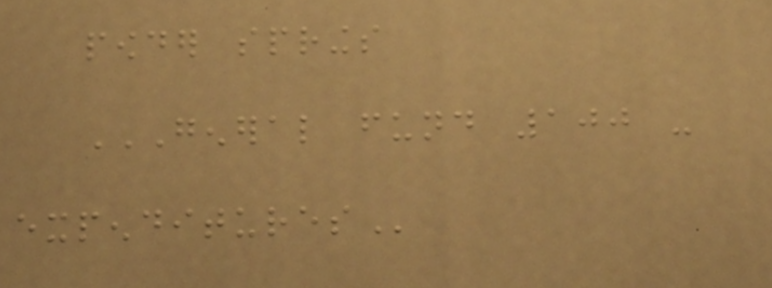powder springs
GENERAL FUND 100 -
EXPENDITURES
